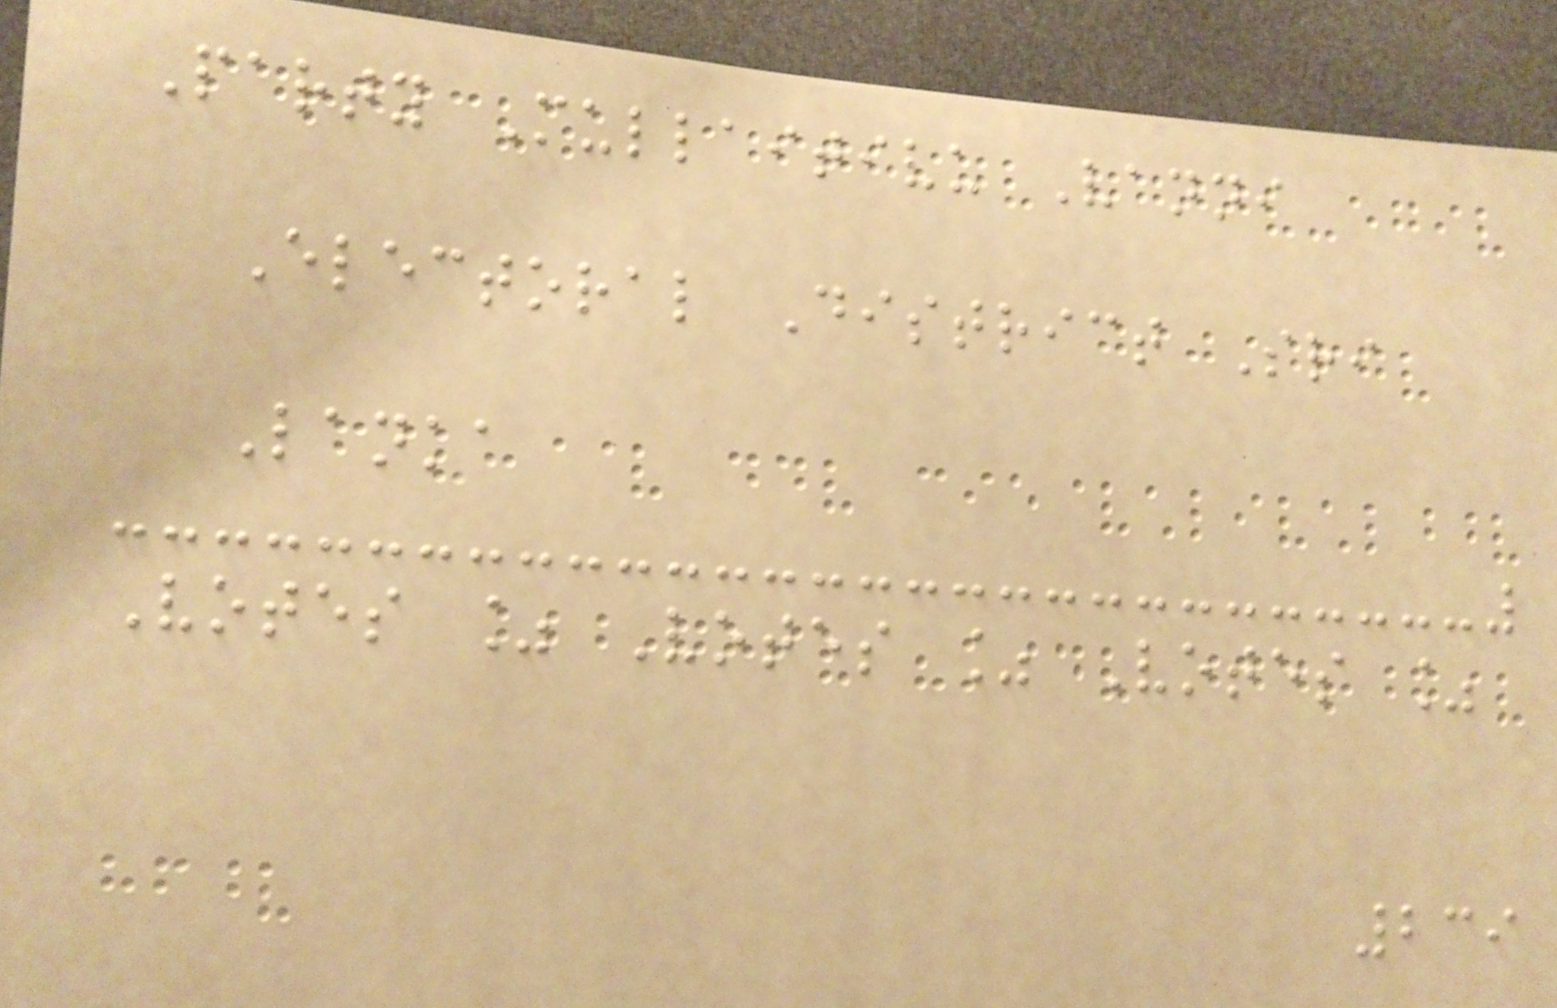Party Mullaitivu Vanni
Electoral District Sri
Lanka
Votes % Votes % Votes %
239
